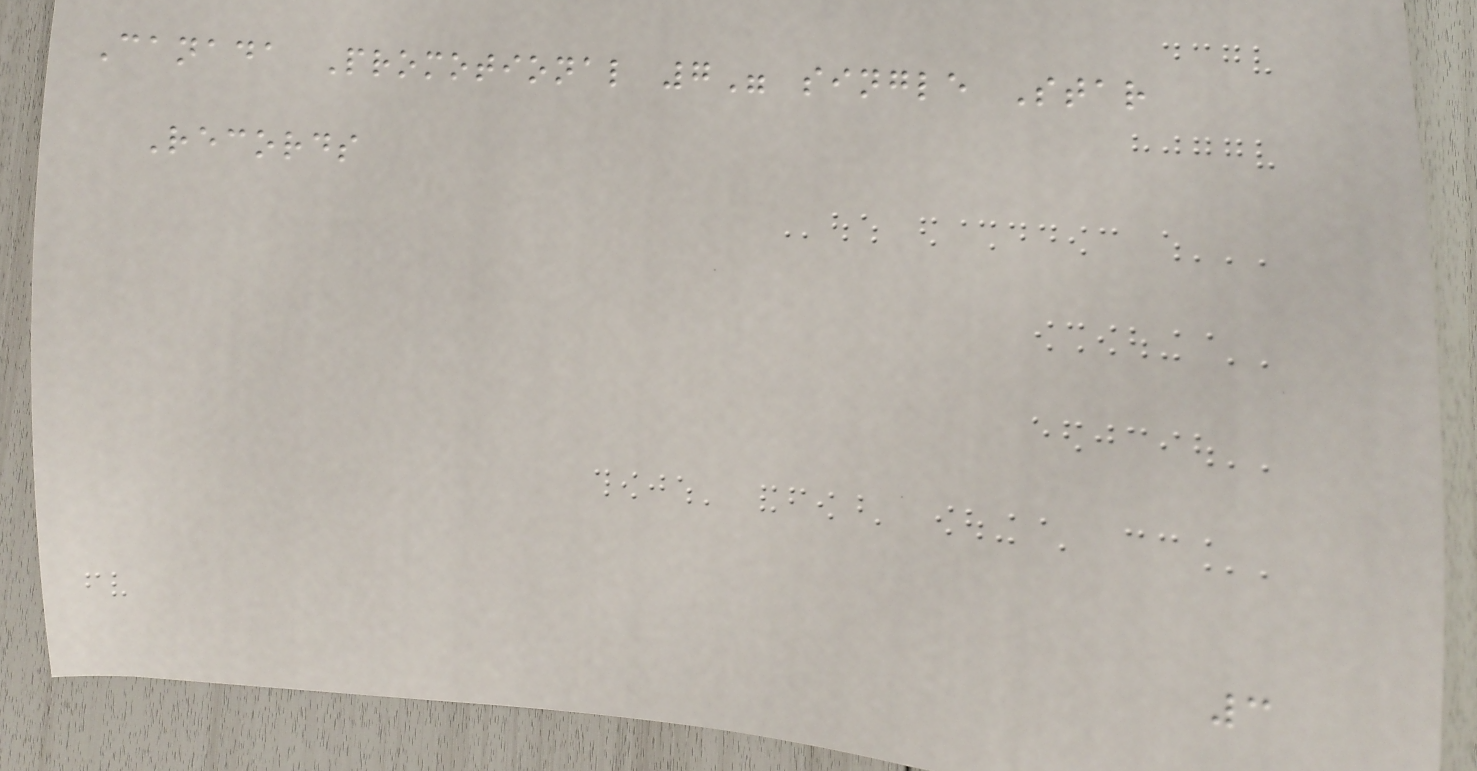Canada Promotional 7" single Star
Records
3
